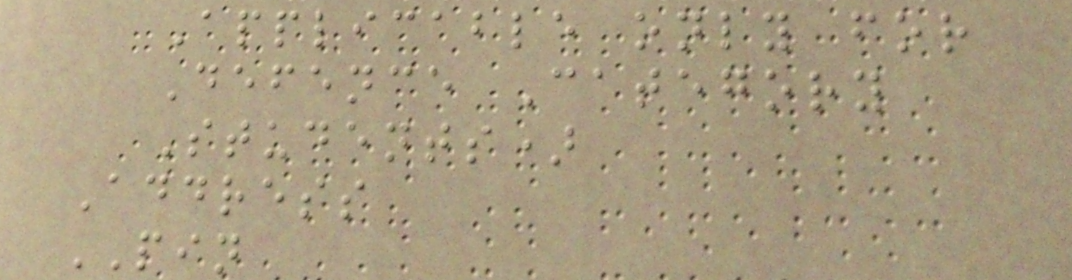Applicable only for
Defence Category
Students)
Address
PIN
